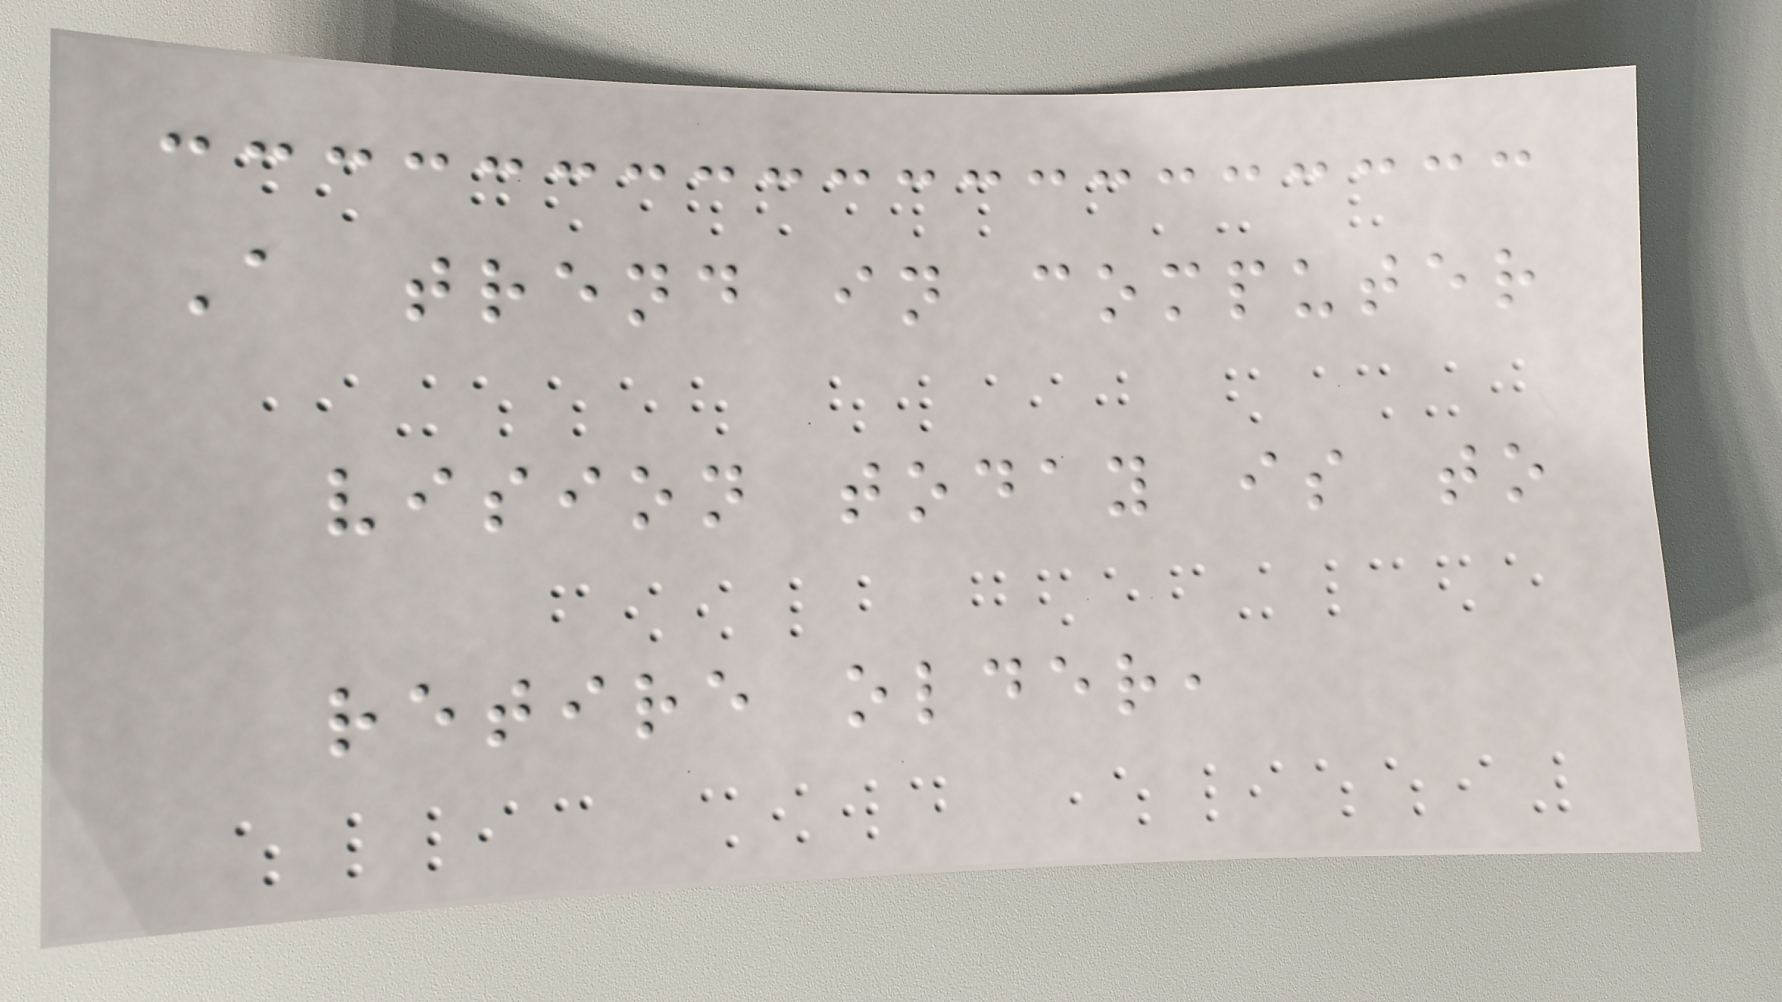A trend in computer
vision today is to
retire older,
